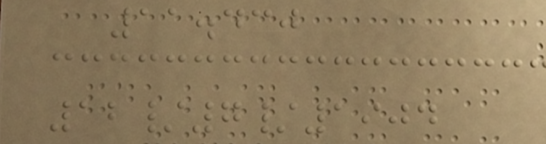11.430
12/7/1904
